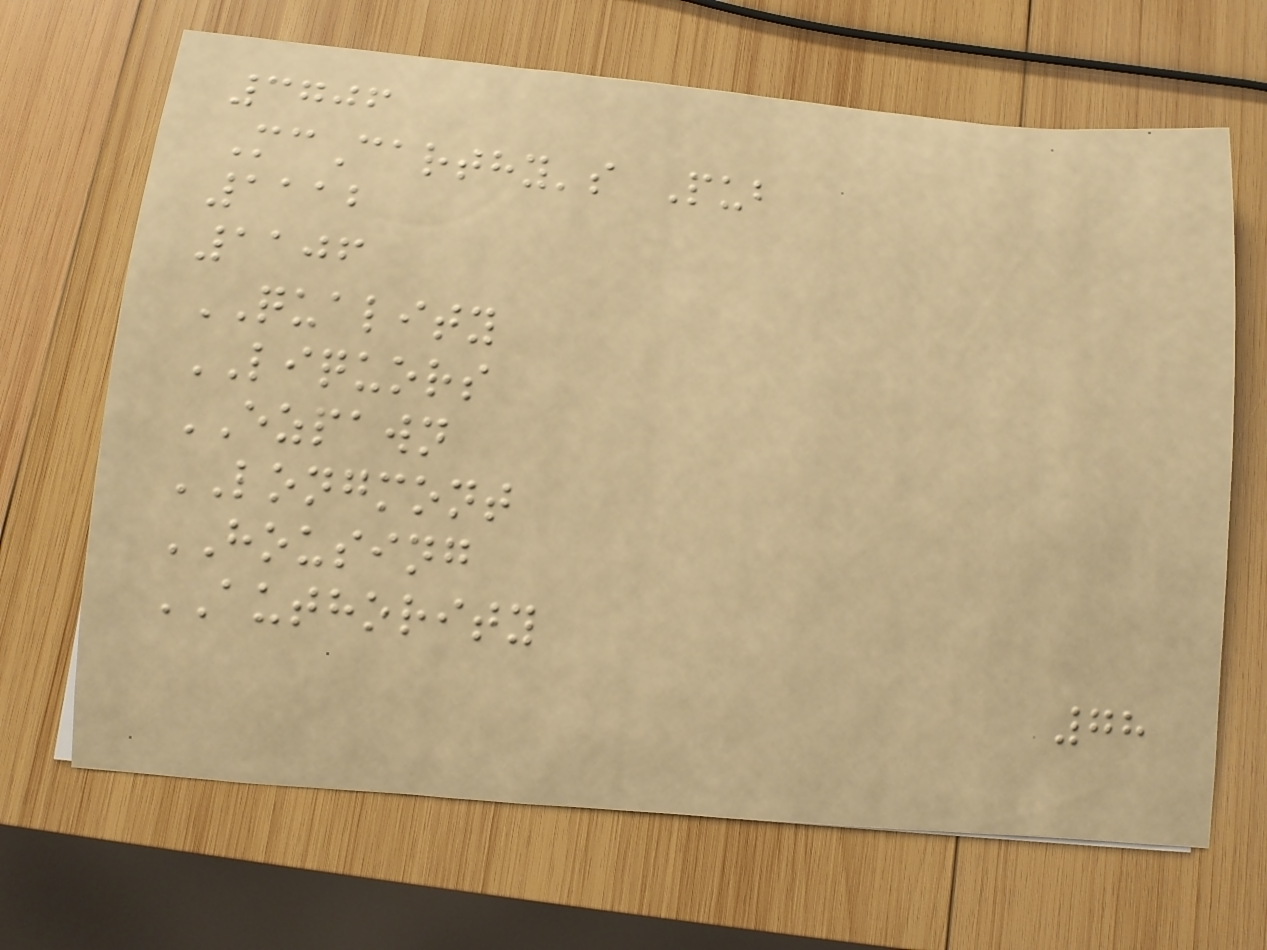3706
McCarthy's Pub
1112
1106
QUALITY
LIQUORS
EZPAWN
LONGMONT
HOUSING
AUTHORITY
78
